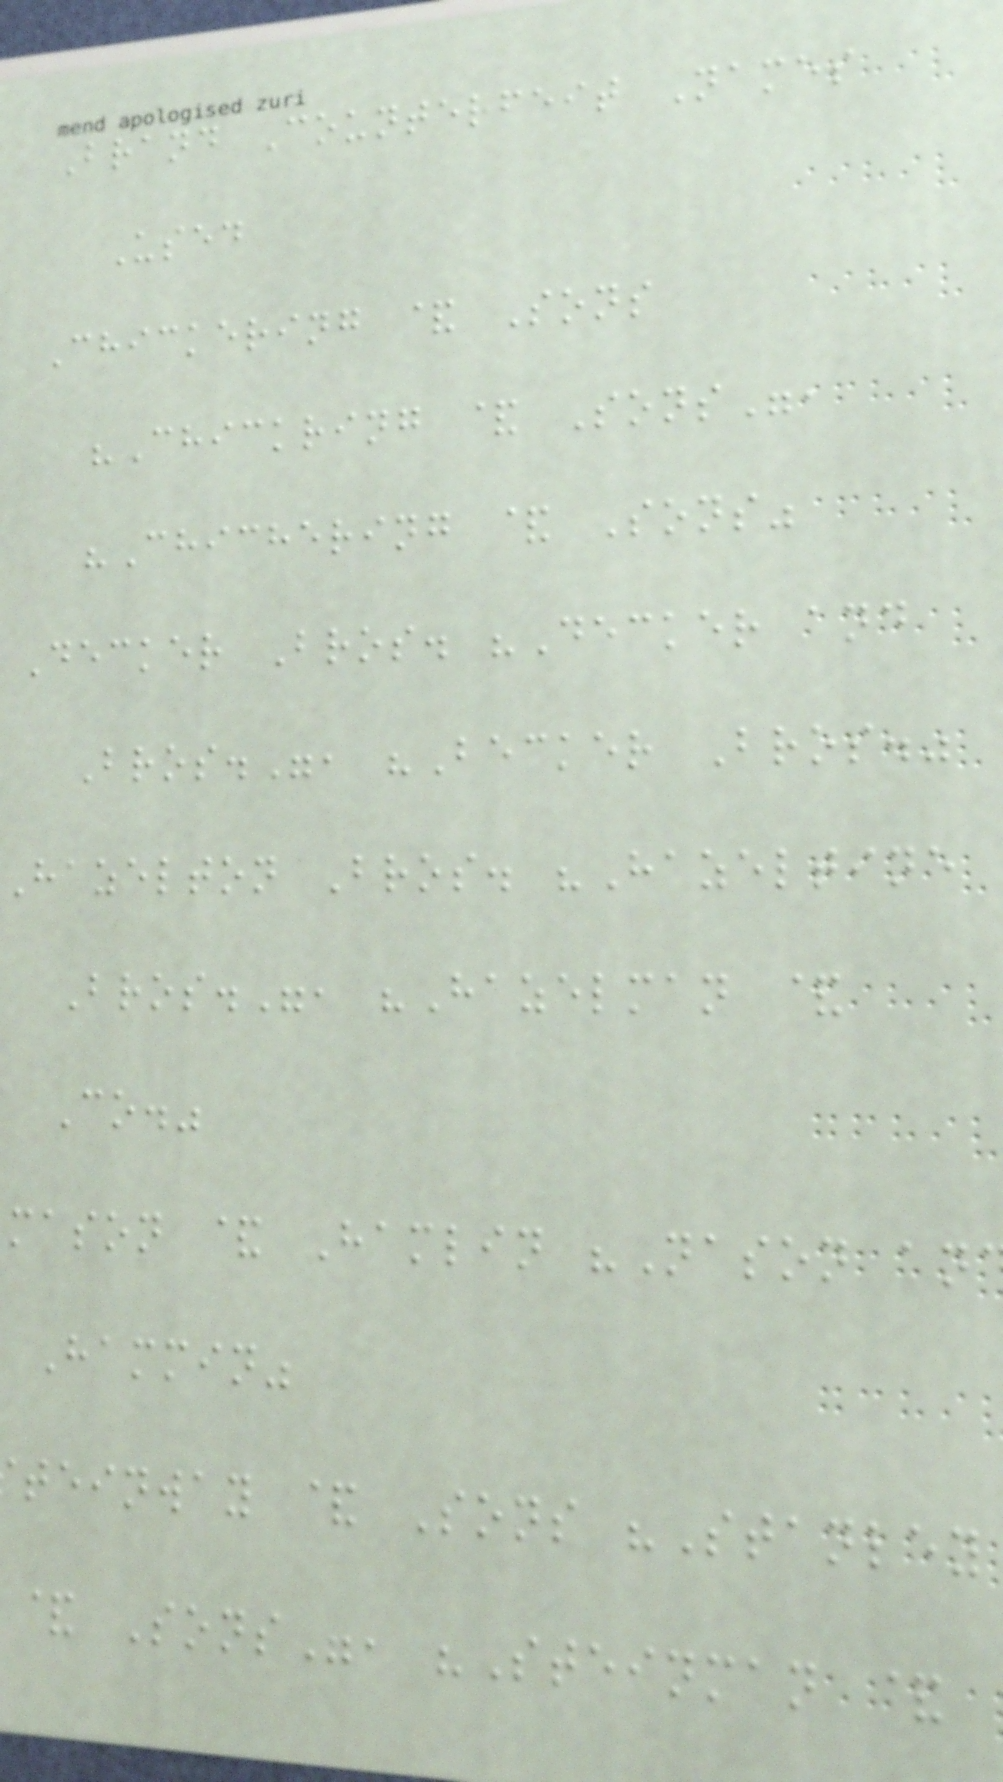Brand Counterfeit Names
Used
Chickering & Sons
"Chickring & Sons",
"Chichering & Sons"
Decker Bros. "Decker and
Bros.", "Becker Bros."
Hazelton Bros. "Hazeltine
Bros.", "Hazelman &
Co."
mason & Hamlin "Nason an
Hammin"
teinway & Sons "Stanley
& Sons", "Steinman &
